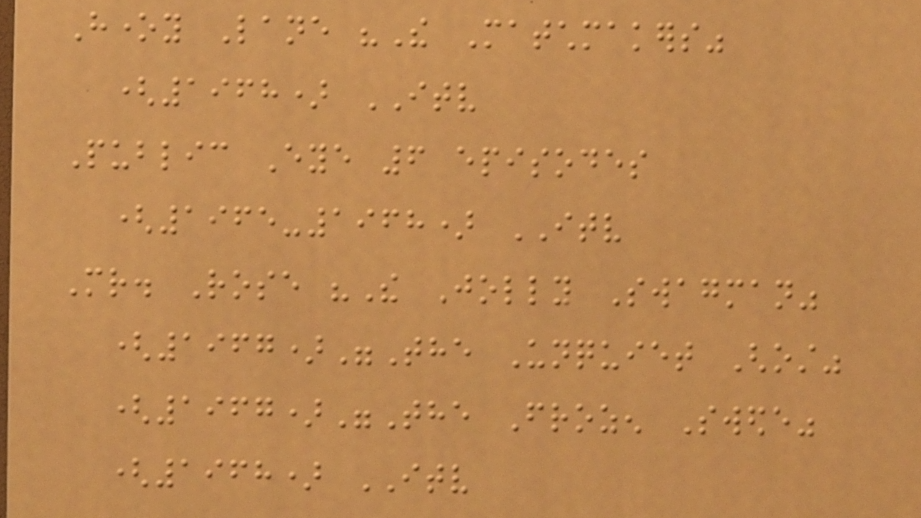Honey Lane "The Matchmakers"
(1968) ITV
Public Eye 6 episodes
(1965-1968) ITV
Mr. Rose "The Jolly Swagman"
(1967)"The Unquiet Ghost"
(1967)"The Frozen Swede"
(1968) ITV
